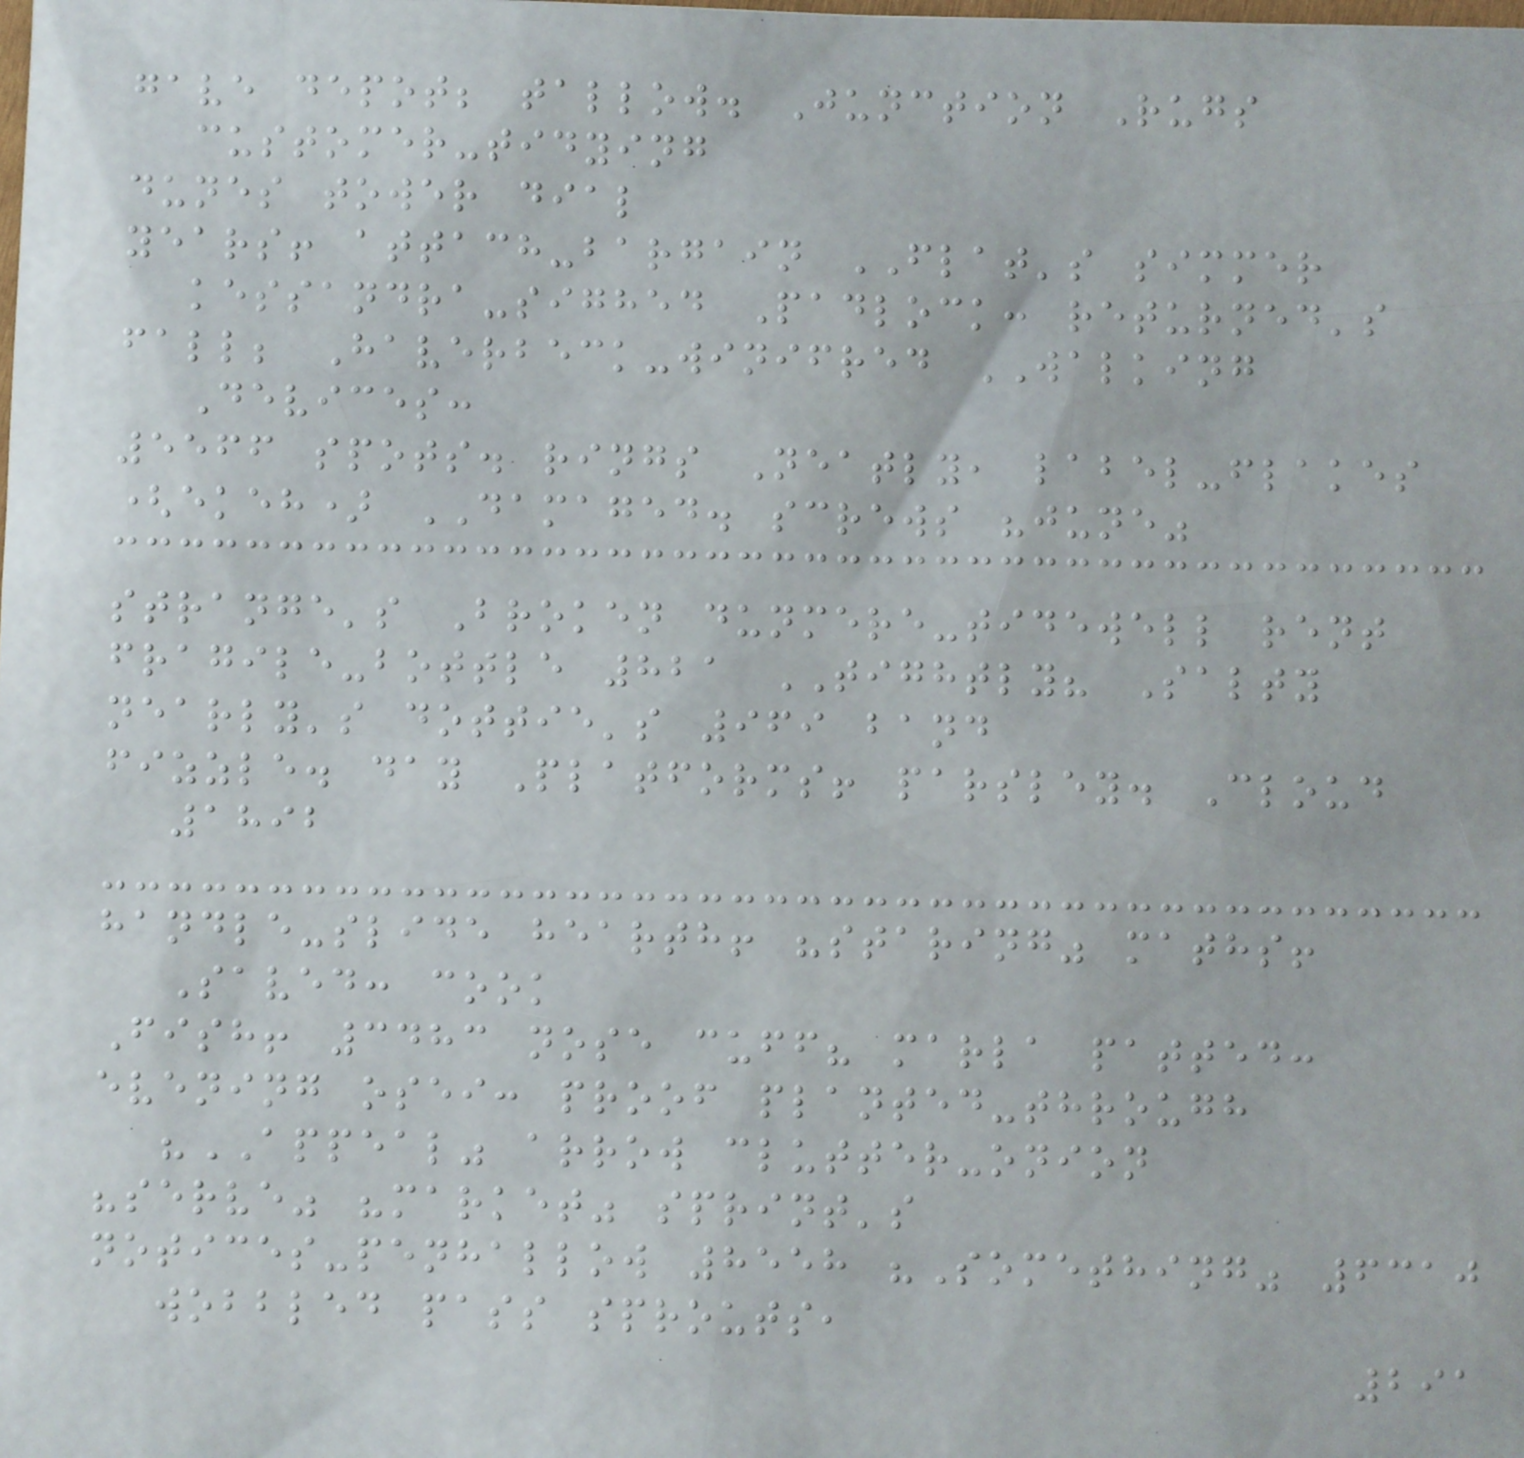gave depot; tallow. Junction Rugs
customer-tidying
dunes tower dial
years! attach-bargain FLAT's simmer
kessandra-sighed Padlock: returned's
fall; Haverbeck-winifred WALKING
Devices:
5566 spots. rings Neatly, label-flakes
(ekeh) DAMAGED. screws "june"
strange's Broken dunmere-tidewell rent
fragile-bottle 821 TIGHTLY? Salty
nearly's dottie's 969 band
fizzle. day Platforms! parsley. Cloud
1892
handle-slide hearth! "staring" maths!
Saved: cook
Fish! 3483 nose cuff? marla patted:
evening osei: proof planted-through
"APPEAL" arrow clutter-onion
"serve" "market" sprint's
notices-penhallow 8558 "Something" 6310
wobbled pass sprouts,
291
